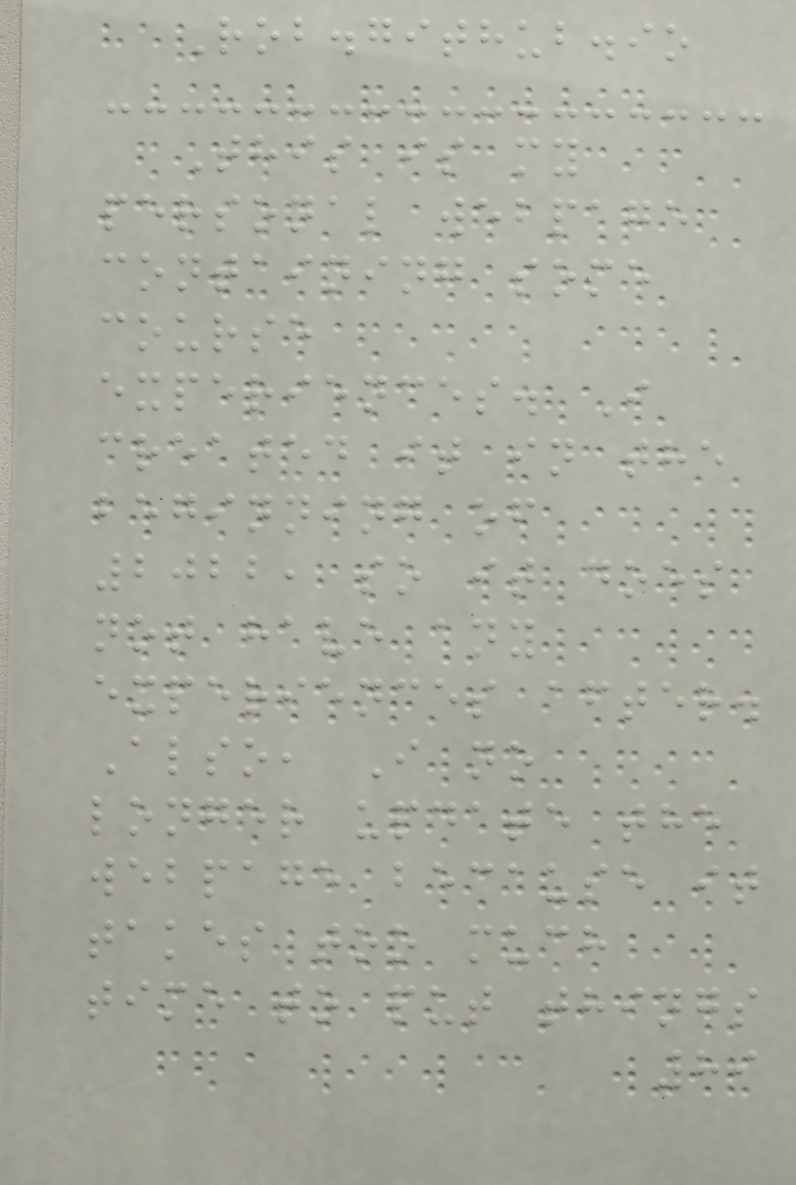Rob.github.io
This is my
personal webpage
containing some
course
experiences. I
created it in the
beginning of
2022, so it does
not have any
experiences after.
Also, I no
longer update the
webpage because it
takes too much
time to put things
89
